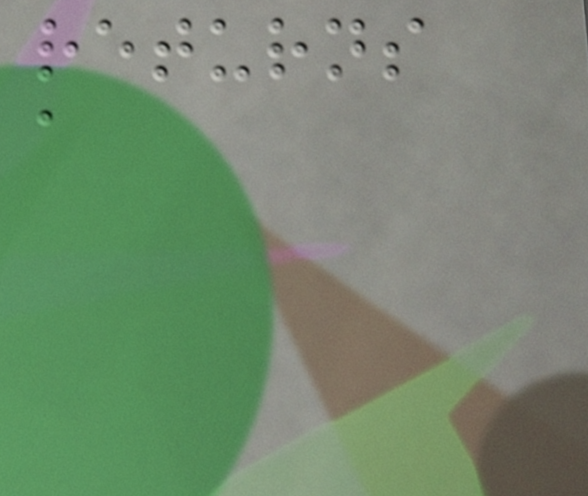returns
a
